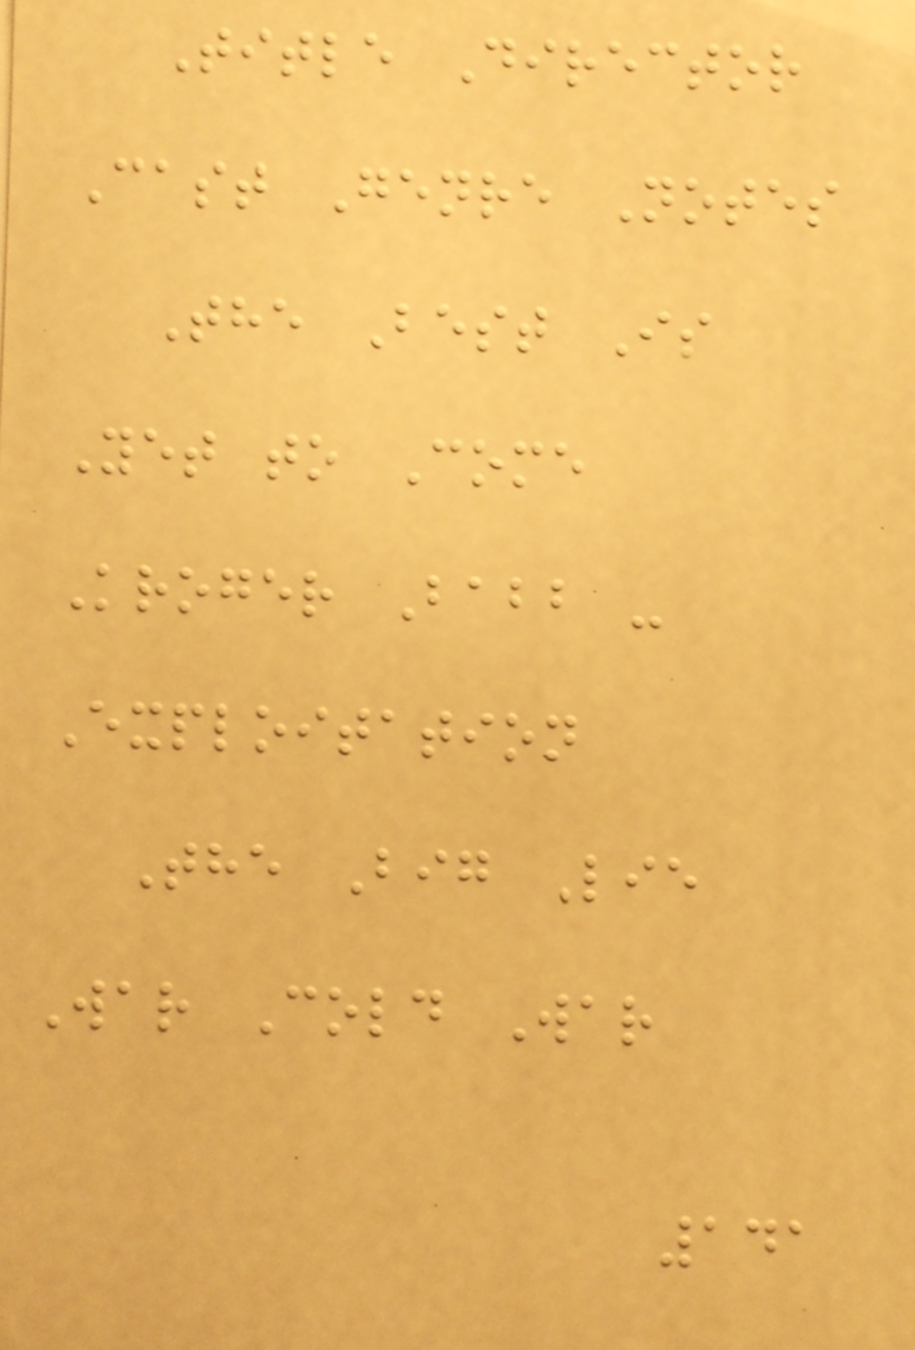Title Director
Cast Genre Notes
The Best Is
Yet to Come
Kroger Babb -
Exploitation
The Big Lie
War Cold War
141
